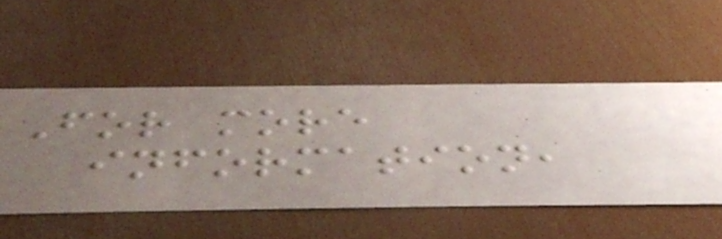For more
information,
